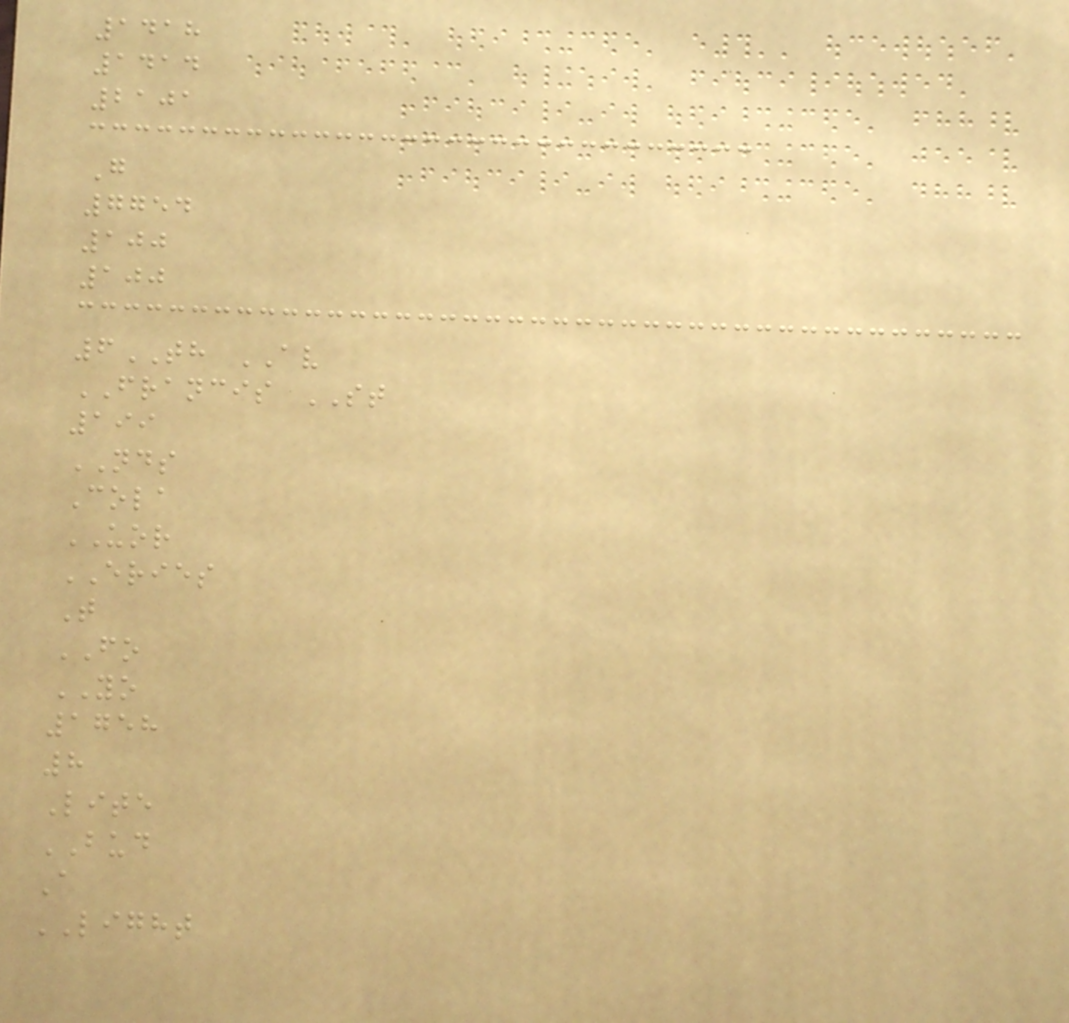1418
1414
2101
G
7754
100
100
6TH AV
FRANCIS ST
199
NDS
Cola
UOR
ERIES
T
FO
YO
1758
8
Lite
BUD
A
LIGHT
